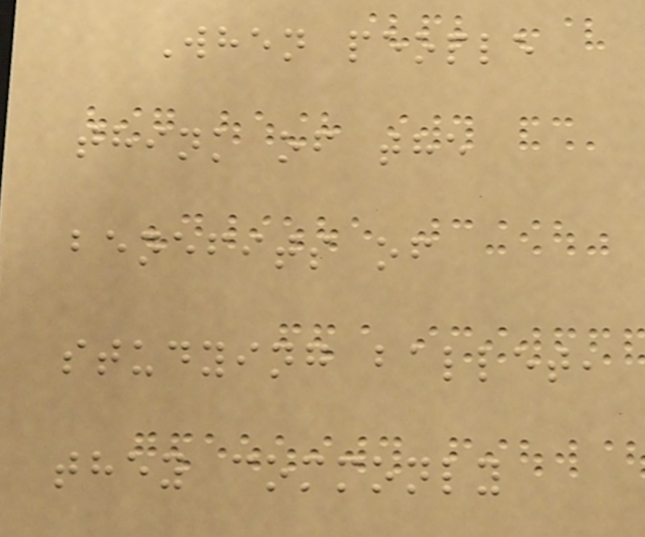When people
think of the
benefits of
studying ballet,
they commonly
